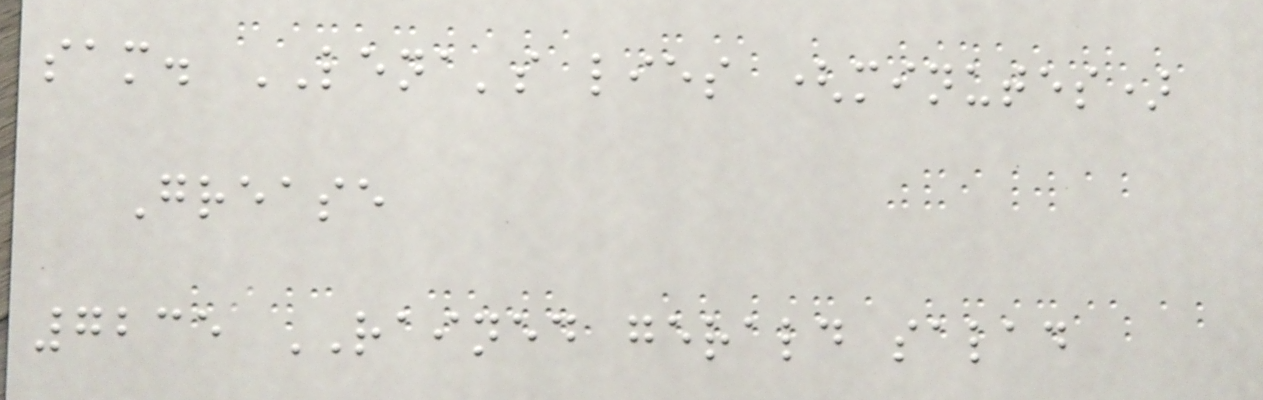sam. LENA's lies (minutes)
Grease
7235 RAINED gerald salad
